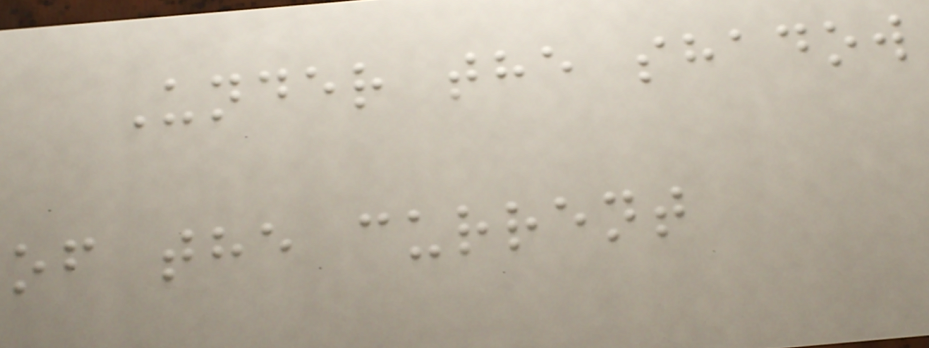Under the shadow
of the current
